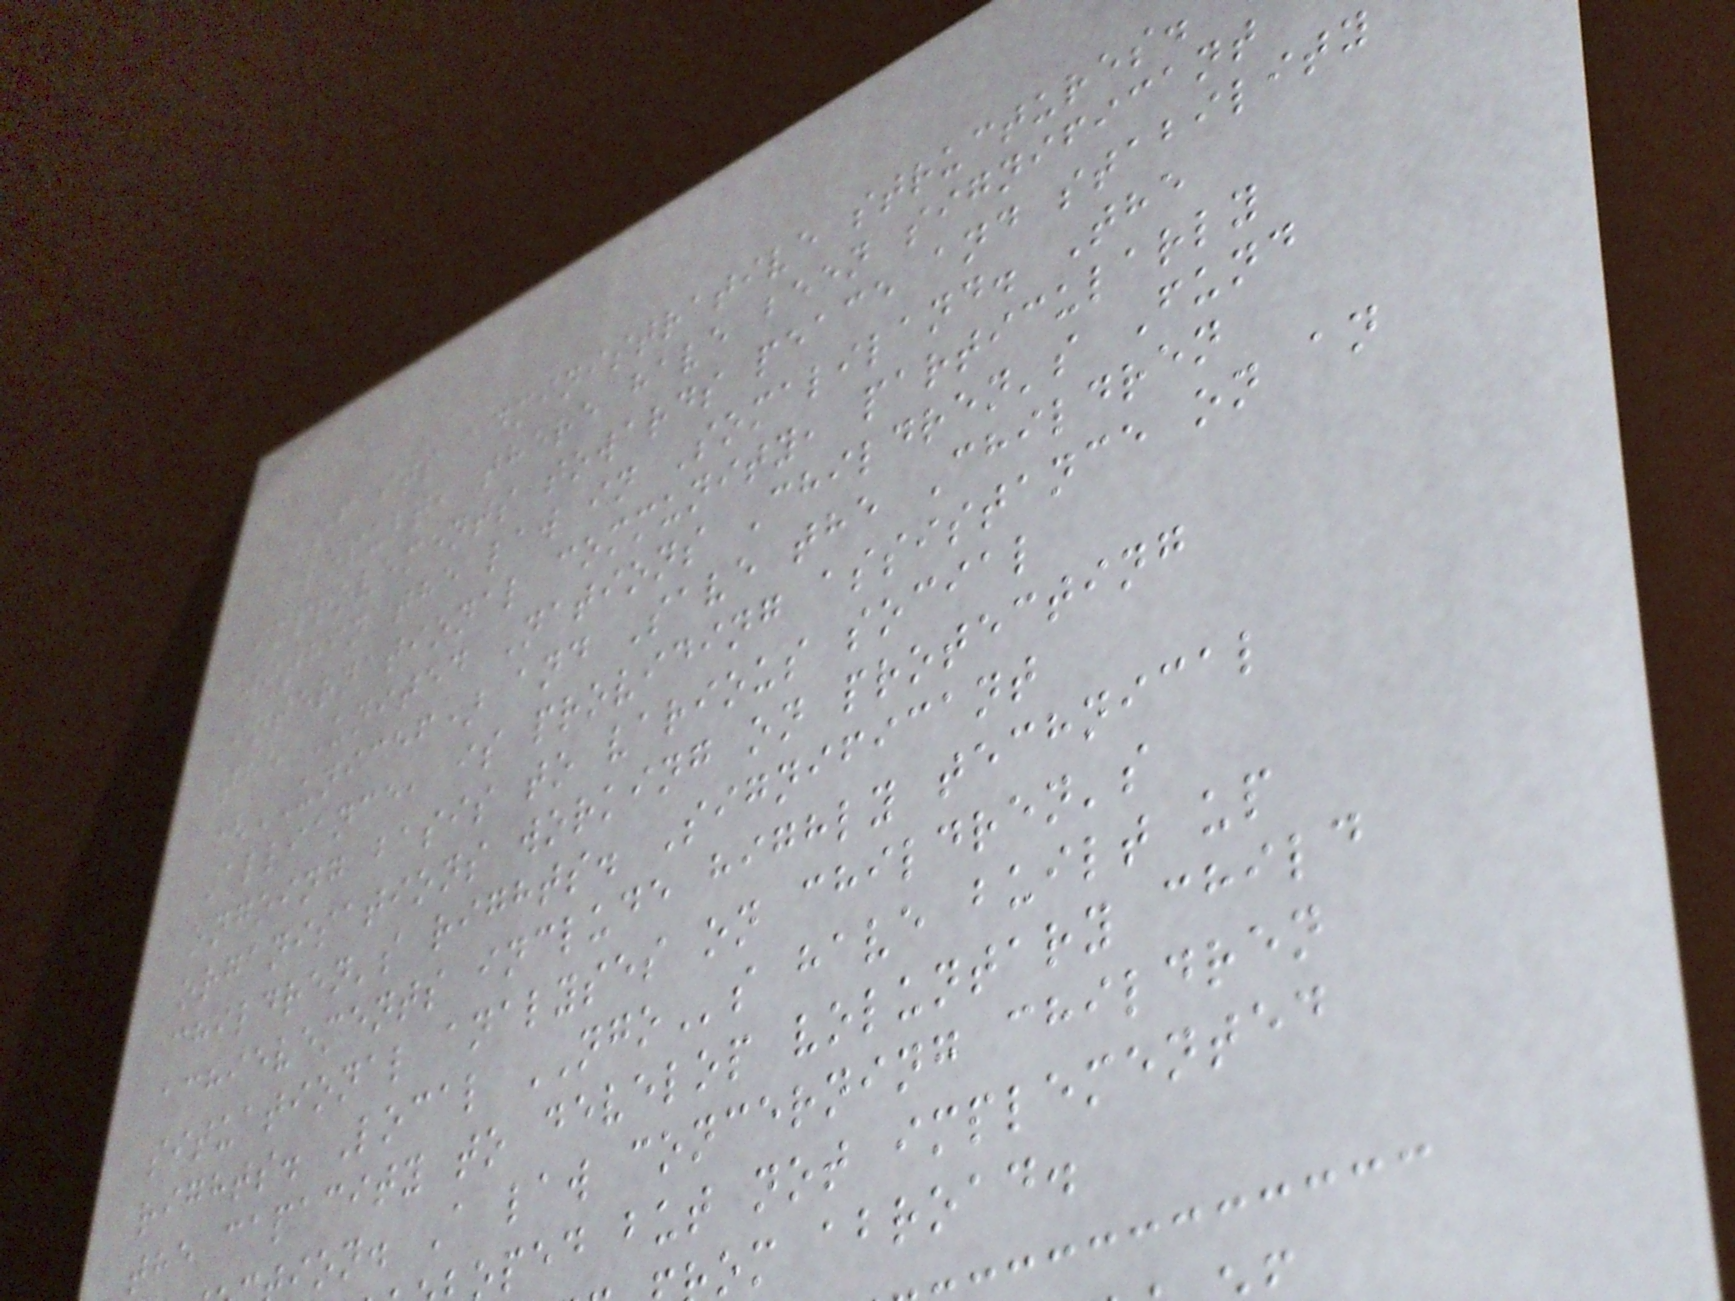of its administrative structures.
a result, there have been significant
improvements towards peace and stability
within the law in Somaliland. The
international community, particularly
the United Nations Children's Fund
(UNICEF) and Save the Children
Alliance, is providing assistance on an
ongoing basis to various social
organisations working on protecting
children's rights. Significant
achievements include highly technical
situational analyses on children's
rights. Local NGOs have built up
the capacity to develop voluntary child
ion. A law concerning children
ped but not implemented
om abroad.
